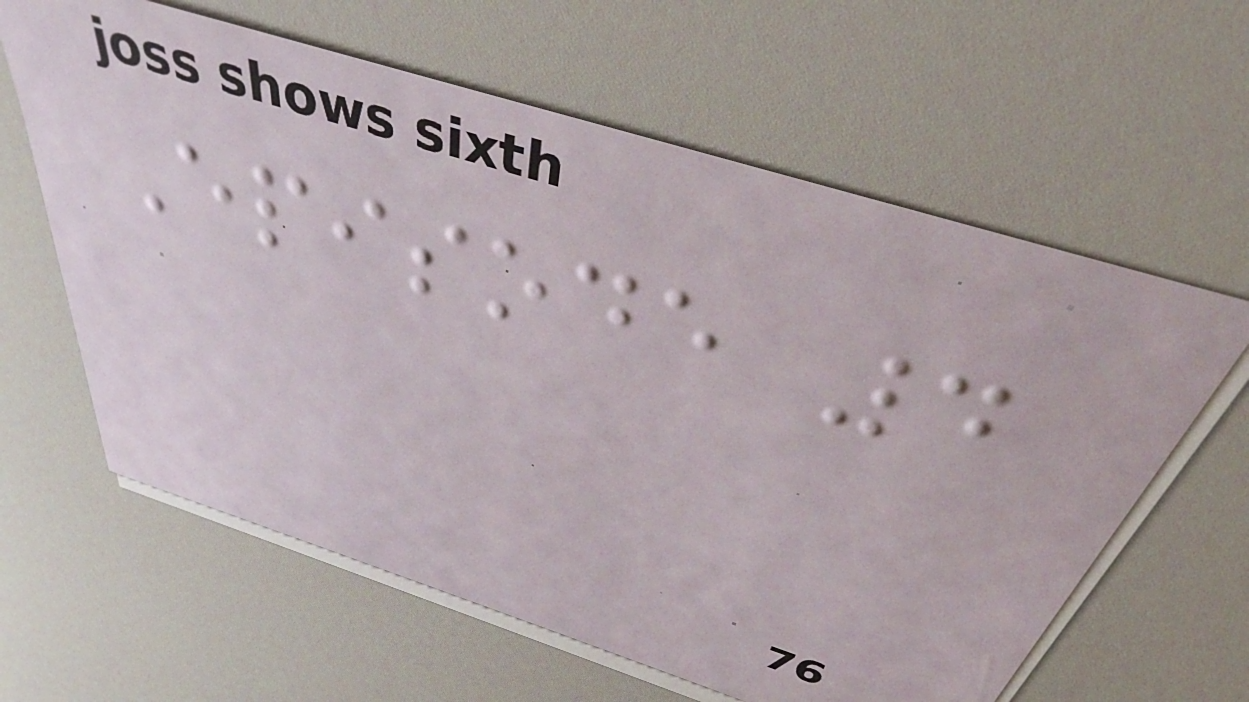Episode 4
